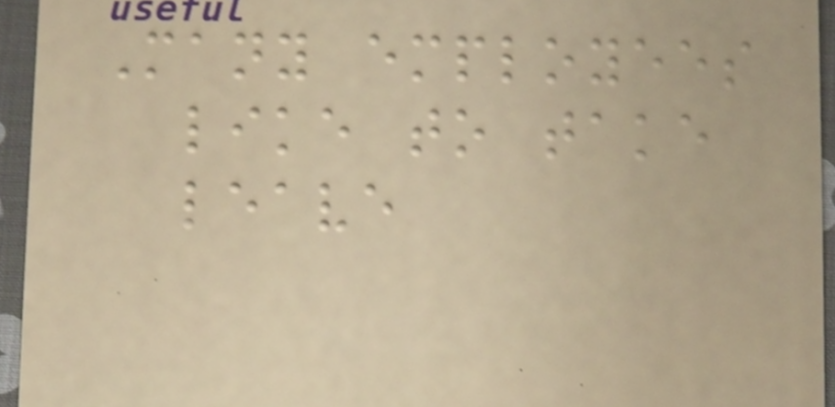Many employees
like to take
leave
